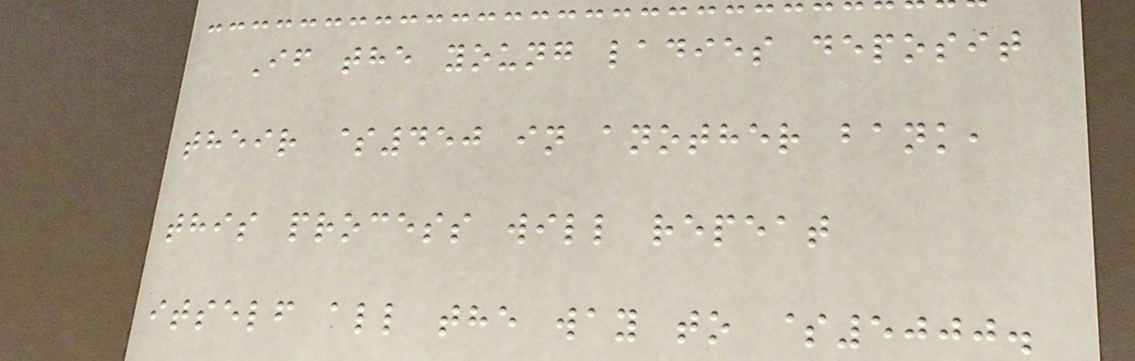If the young ladies deposit
their $450 in another bank,
this process will repeat
itself all the way to $5000.
